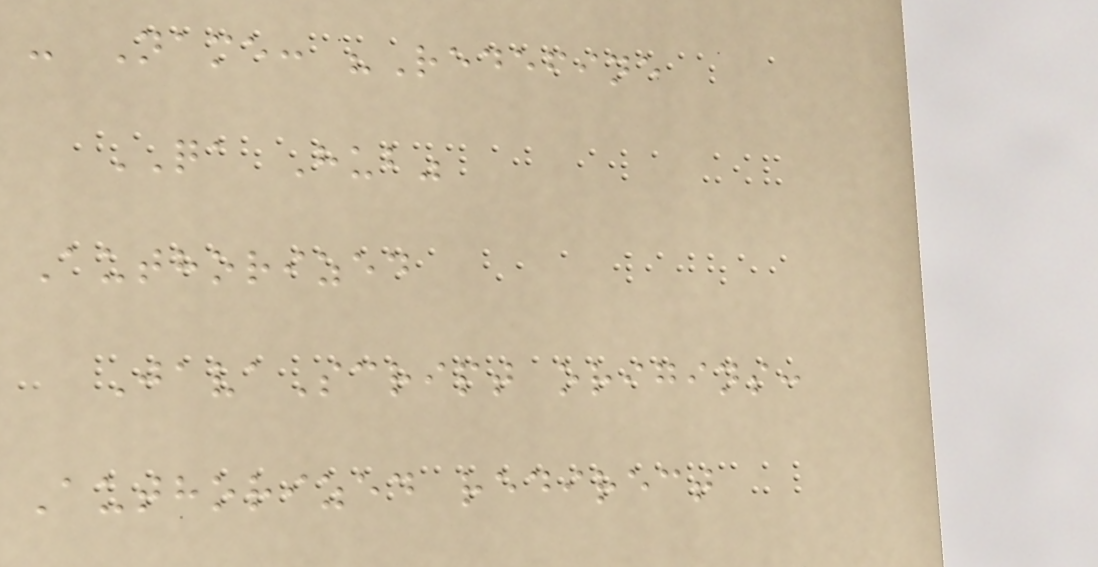- Name: "Redefine
QA Hub"
Authorized
JavaScript origins:
Authorized redirect
